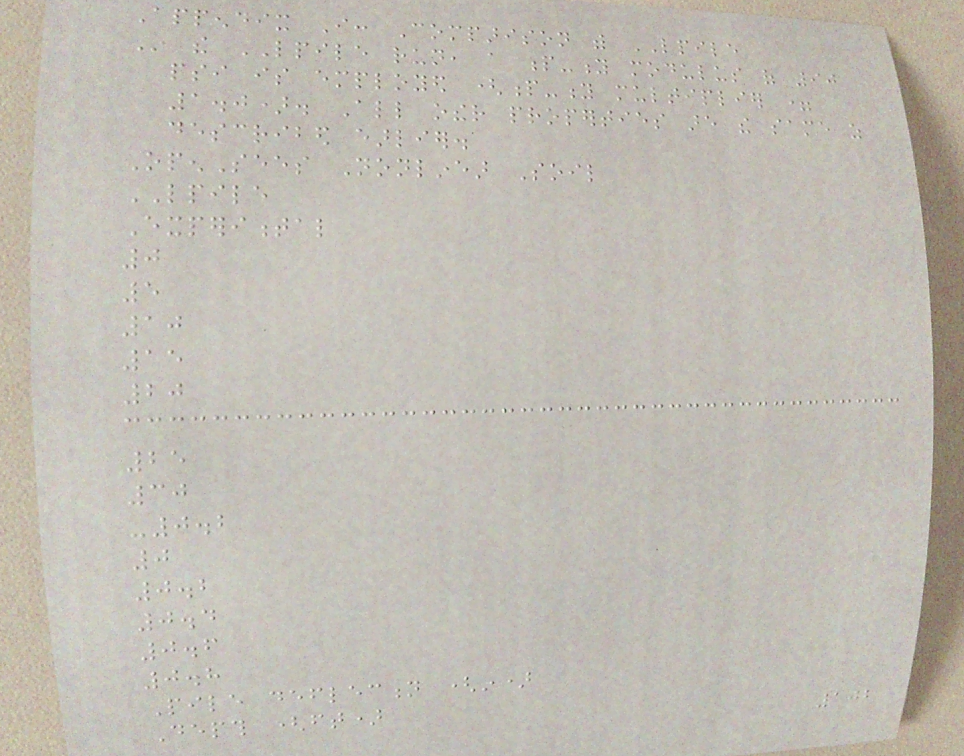Appendix I: Comparison with LPILE
In the LPILE run, a p-y modulus of 90
psi is employed (p-y multiplier =
1.0). All other properties are the same as
described earlier.
OpenSees Nonlinear Soil
LPILE
Experimental
0
5
10
15
20
25
30
-0.2
0
0.2
0.4
0.6
0.8
Pile deflection (in)
Depth (ft)
102
